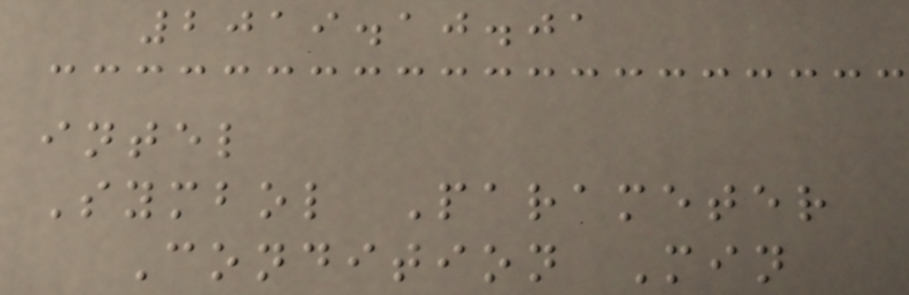2019.10.01
intel
Symbol Parameter
Condition Min
